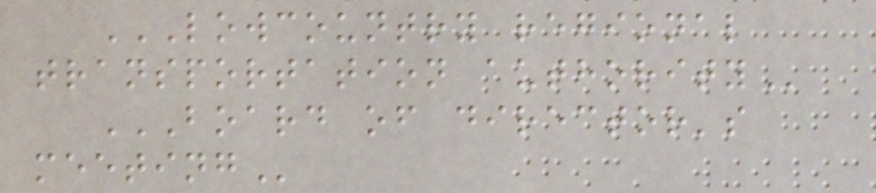LOWCOUNTRY REGIONAL
TRANSPORTATION AUTHORITY
BOARD OF DIRECTOR'S
MEETING
